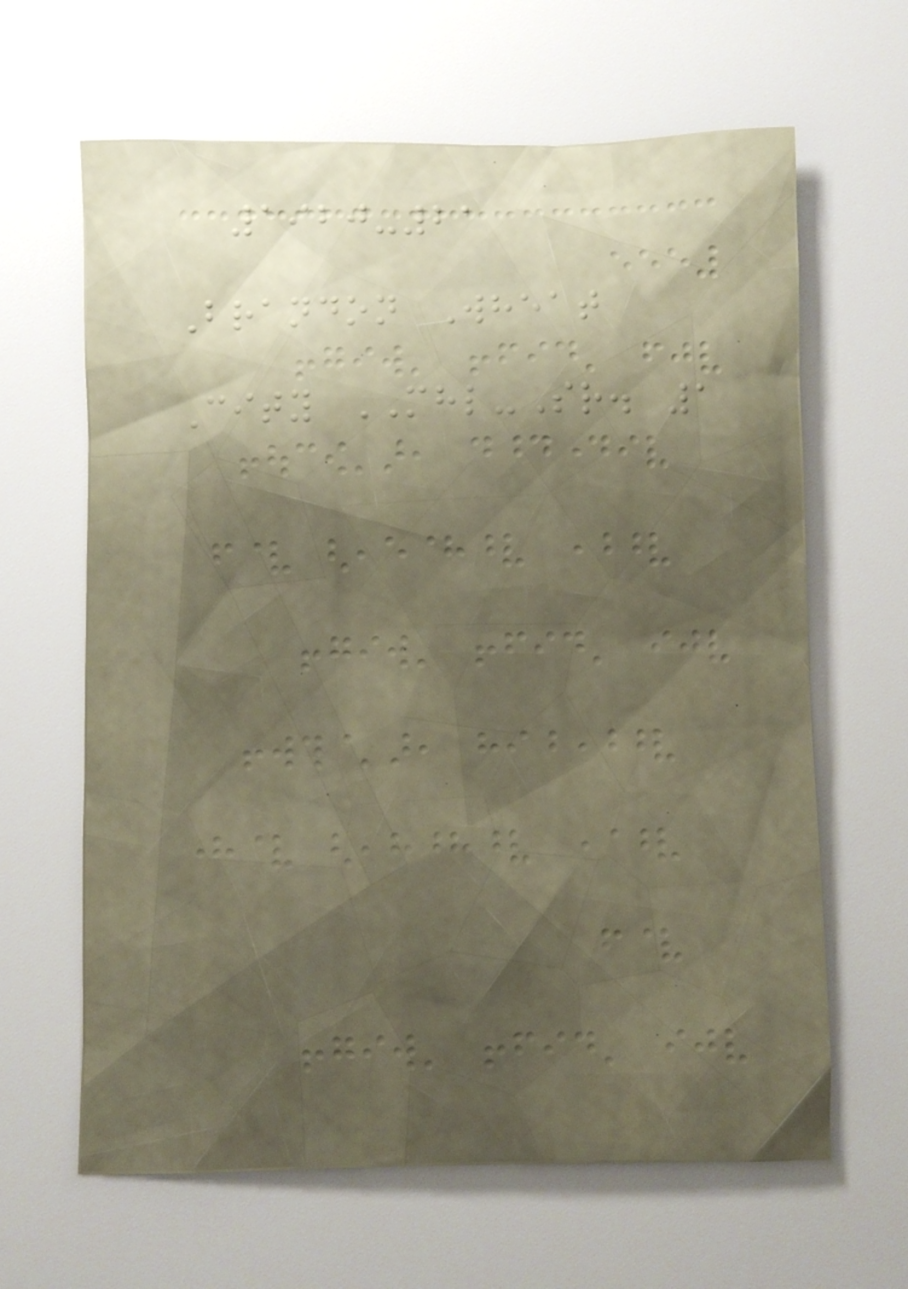1920-21
Brandon Wheat
City MHL-Sr. 1
